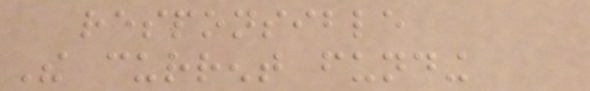responsible
The current funding
